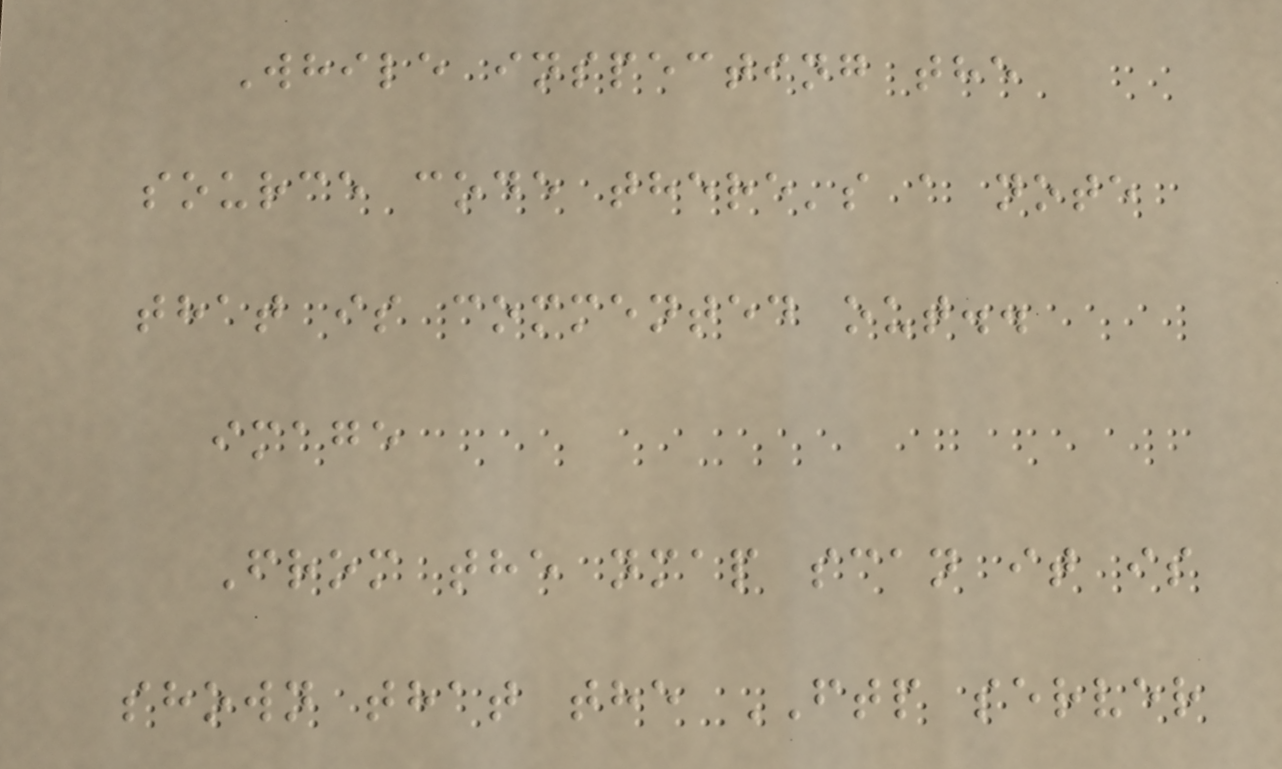While inspecting the
source code there's a note
that is commented out..
image
From the nmap scan it is
shown that the FTP server
